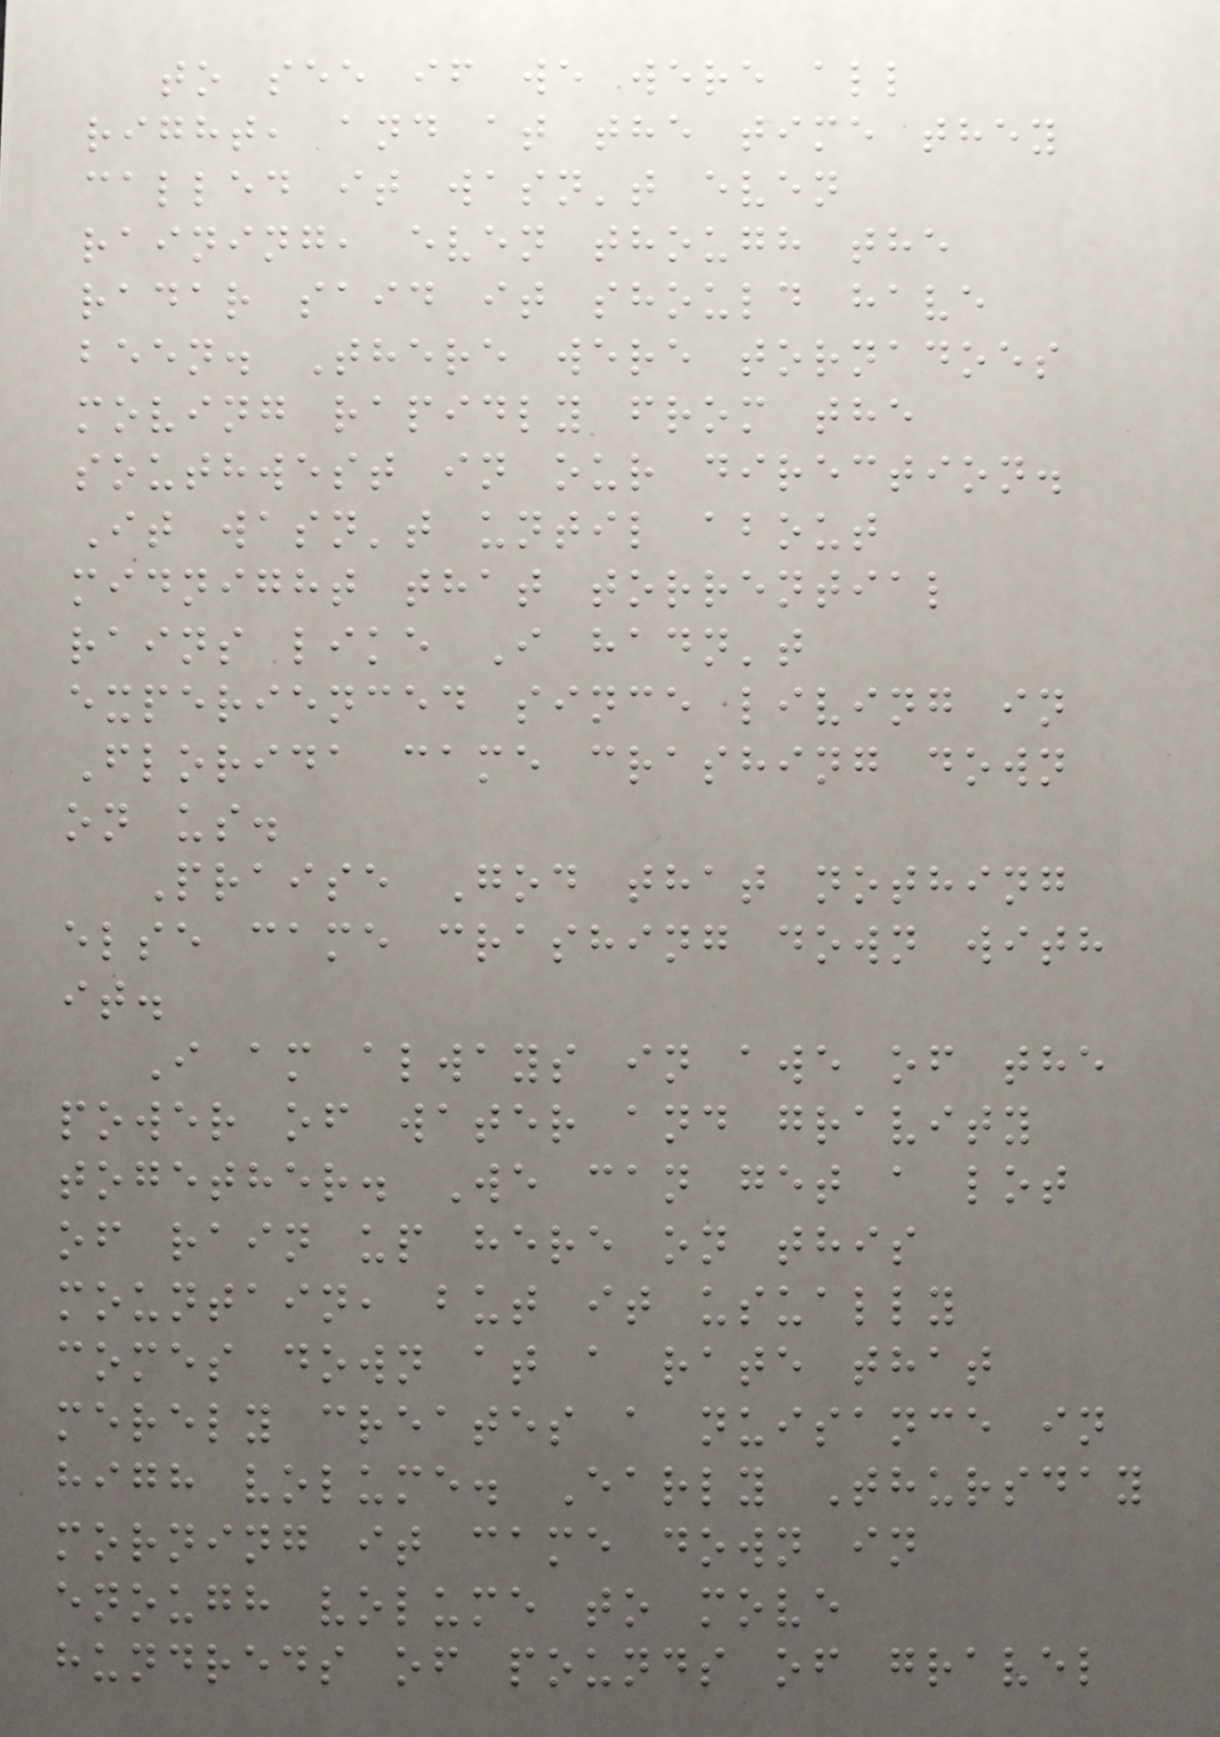to see if we were all
right, and at the time they
called it wasn't even
raining, even though the
radar said it should have
been. There were tornadoes
moving rapidly from the
southwest in our direction.
It wasn't until about
midnight that torrential
rains like I hadn't
experienced since living in
Florida came crashing down
on us.
Praise God that nothing
else came crashing down with
it.
I am always in awe of the
power of water and gravity
together. We can get a lot
of rain up here on this
mountain, but it usually
comes down at a rate that
merely creates a nuisance in
high volume. Early Thursday
morning it came down in
enough volume to move
hundreds of pounds of gravel
